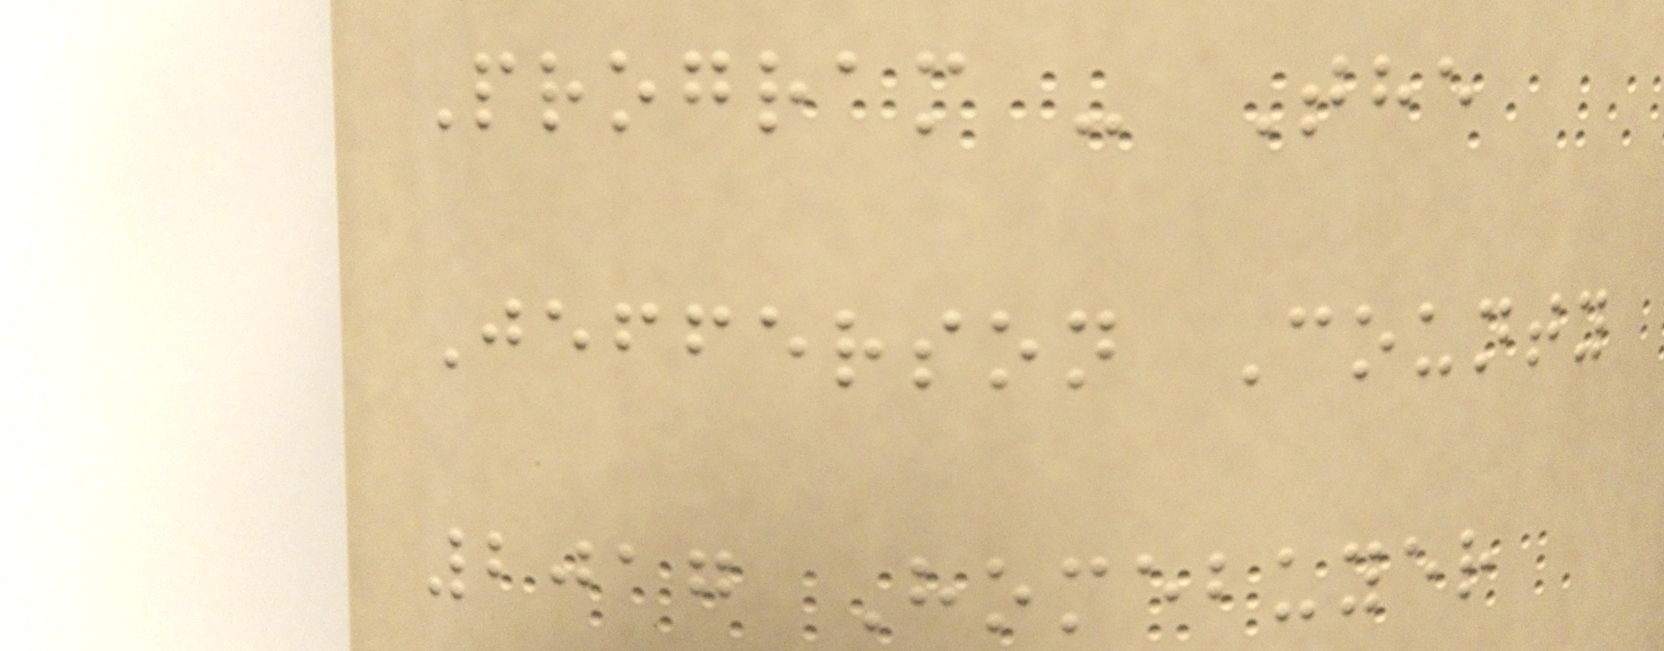Program - The
Jefferson County
2017 Homebuyer
